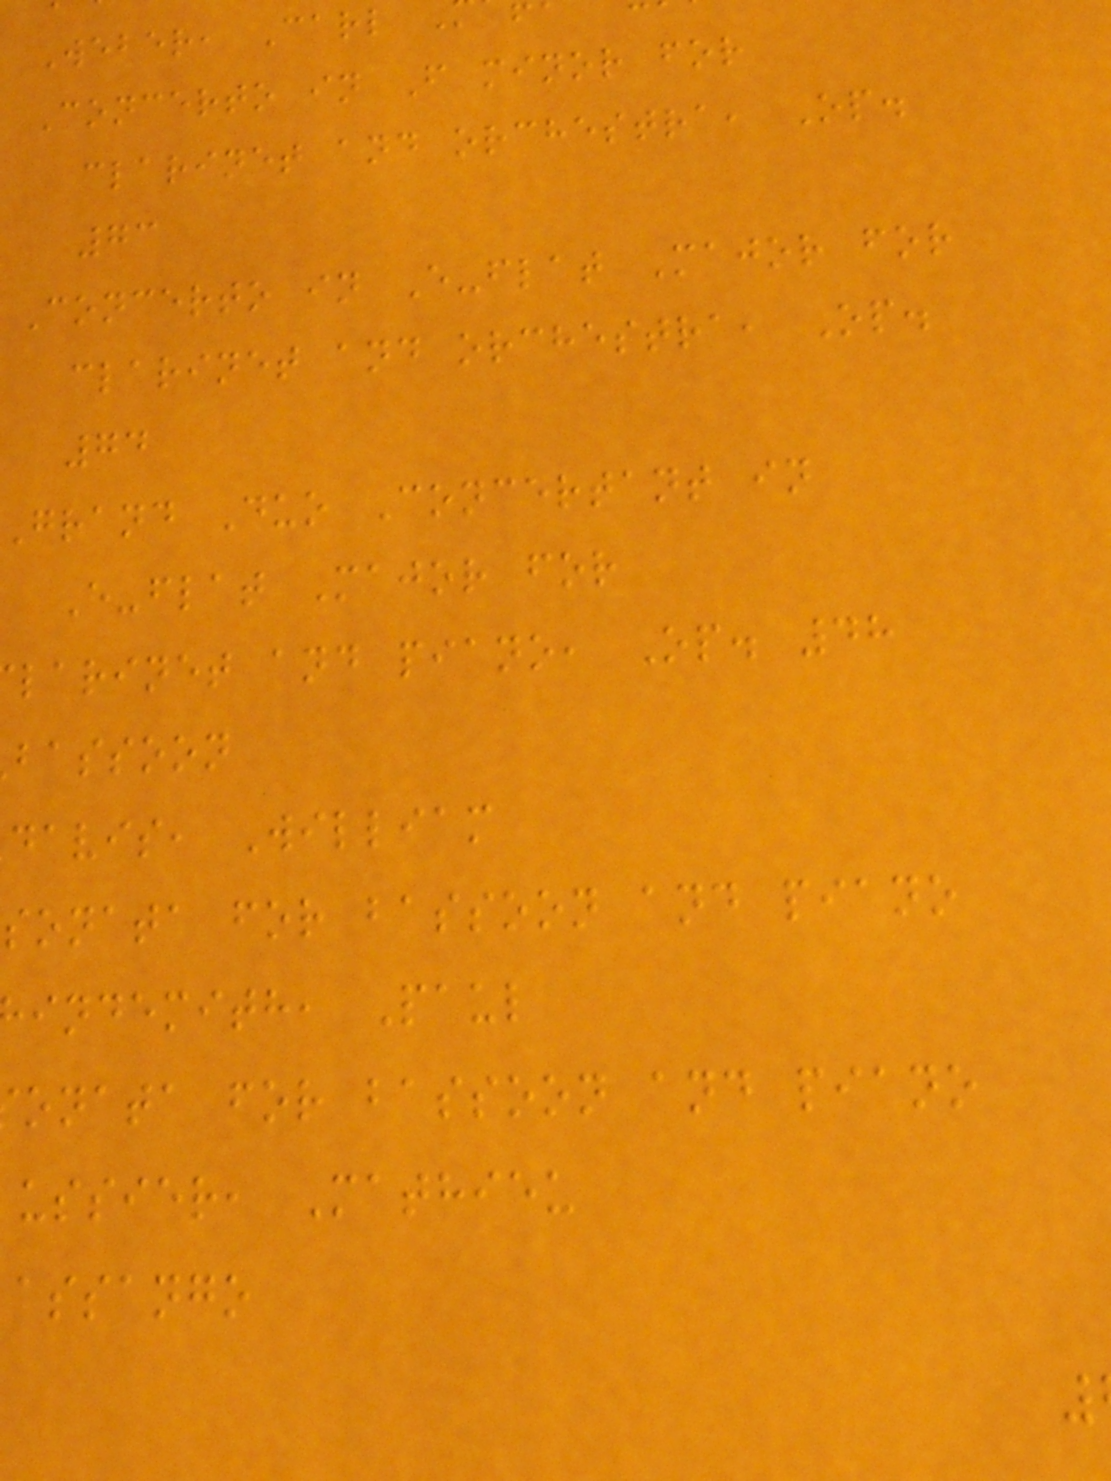Weber, Carl
Concerto in F minor for
clarinet and orchestra, Op.
73
Concerto in E-flat Major for
clarinet and orchestra, Op.
74
Grand Duo Concertant in
E-flat Major for
larinet and piano, Op. 48
bassoon
davis, William
sonata for bassoon and piano
indemith, Paul
onata for bassoon and piano
ussier, Mathieu
assango
